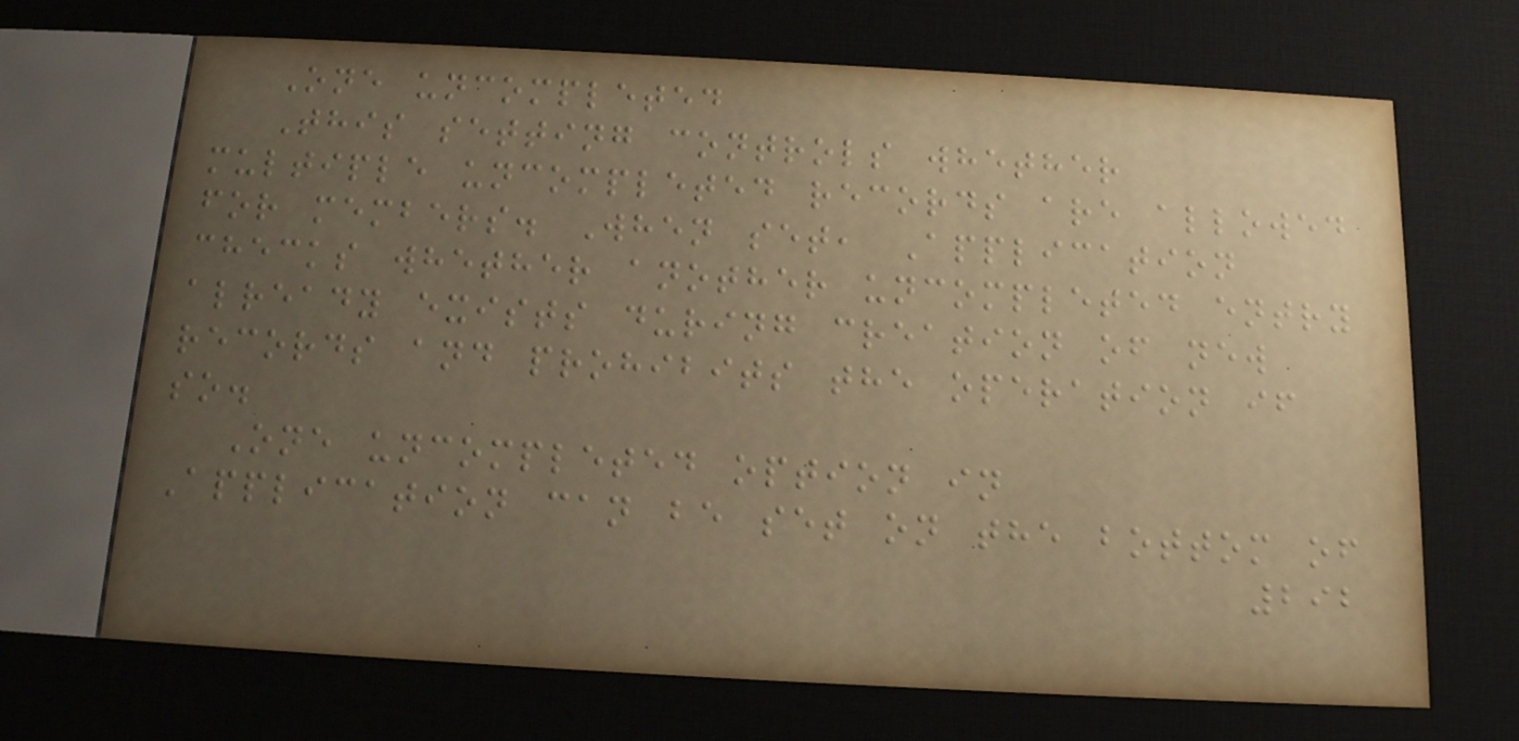One uncompleted
This setting controls whether
multiple uncompleted records are allowed
for members. When set, Application
checks whether another uncompleted entry
already exists during creation of new
records and prohibits the operation if
so.
One uncompleted option in
Application can be set on the bottom of
292
